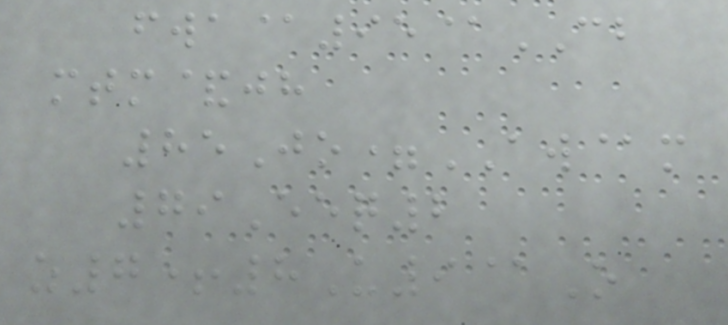fwa@95@CB
mtm&jh
85Jo=AW@m
79Eeq2
z7+8U9@O
